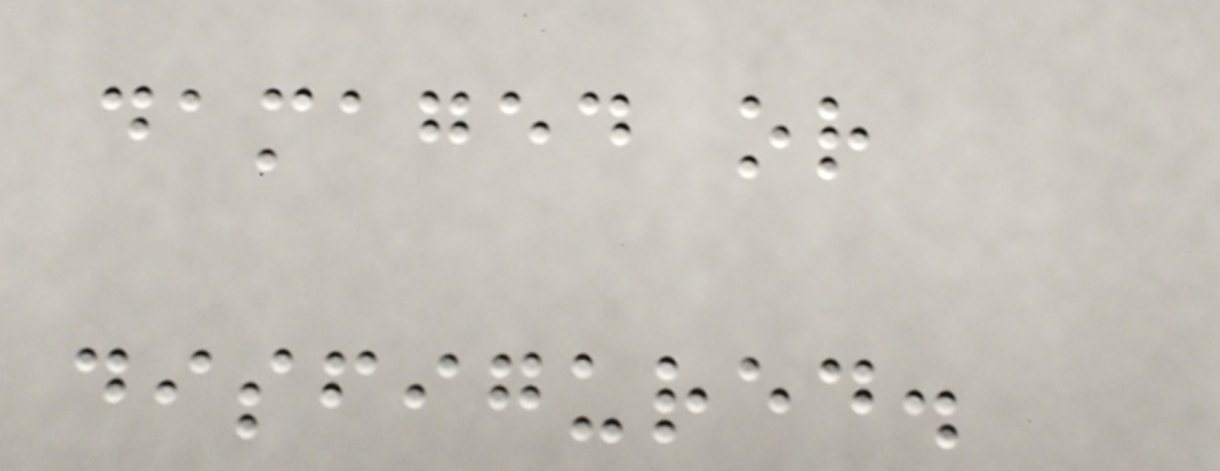damaged or
disfigured.
